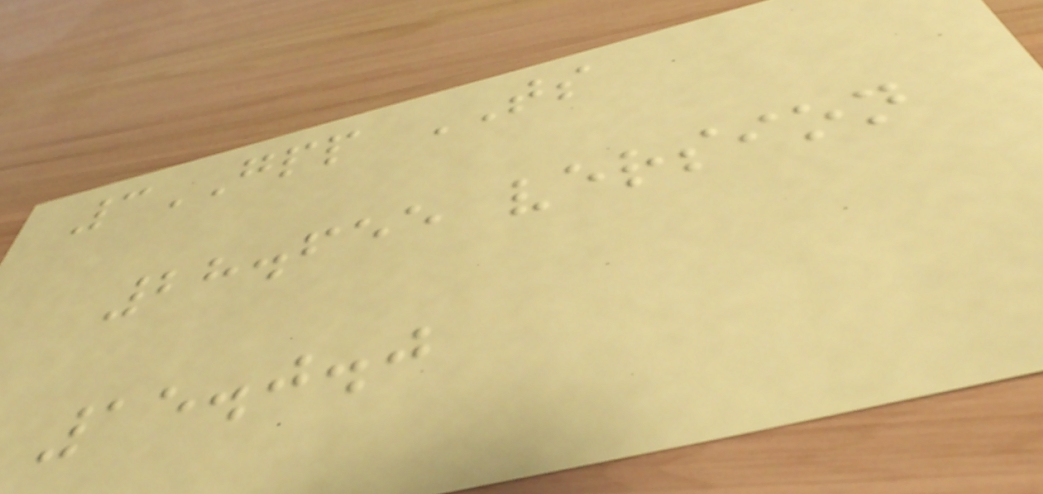3GPP TS
28.655 version
15.0.0
